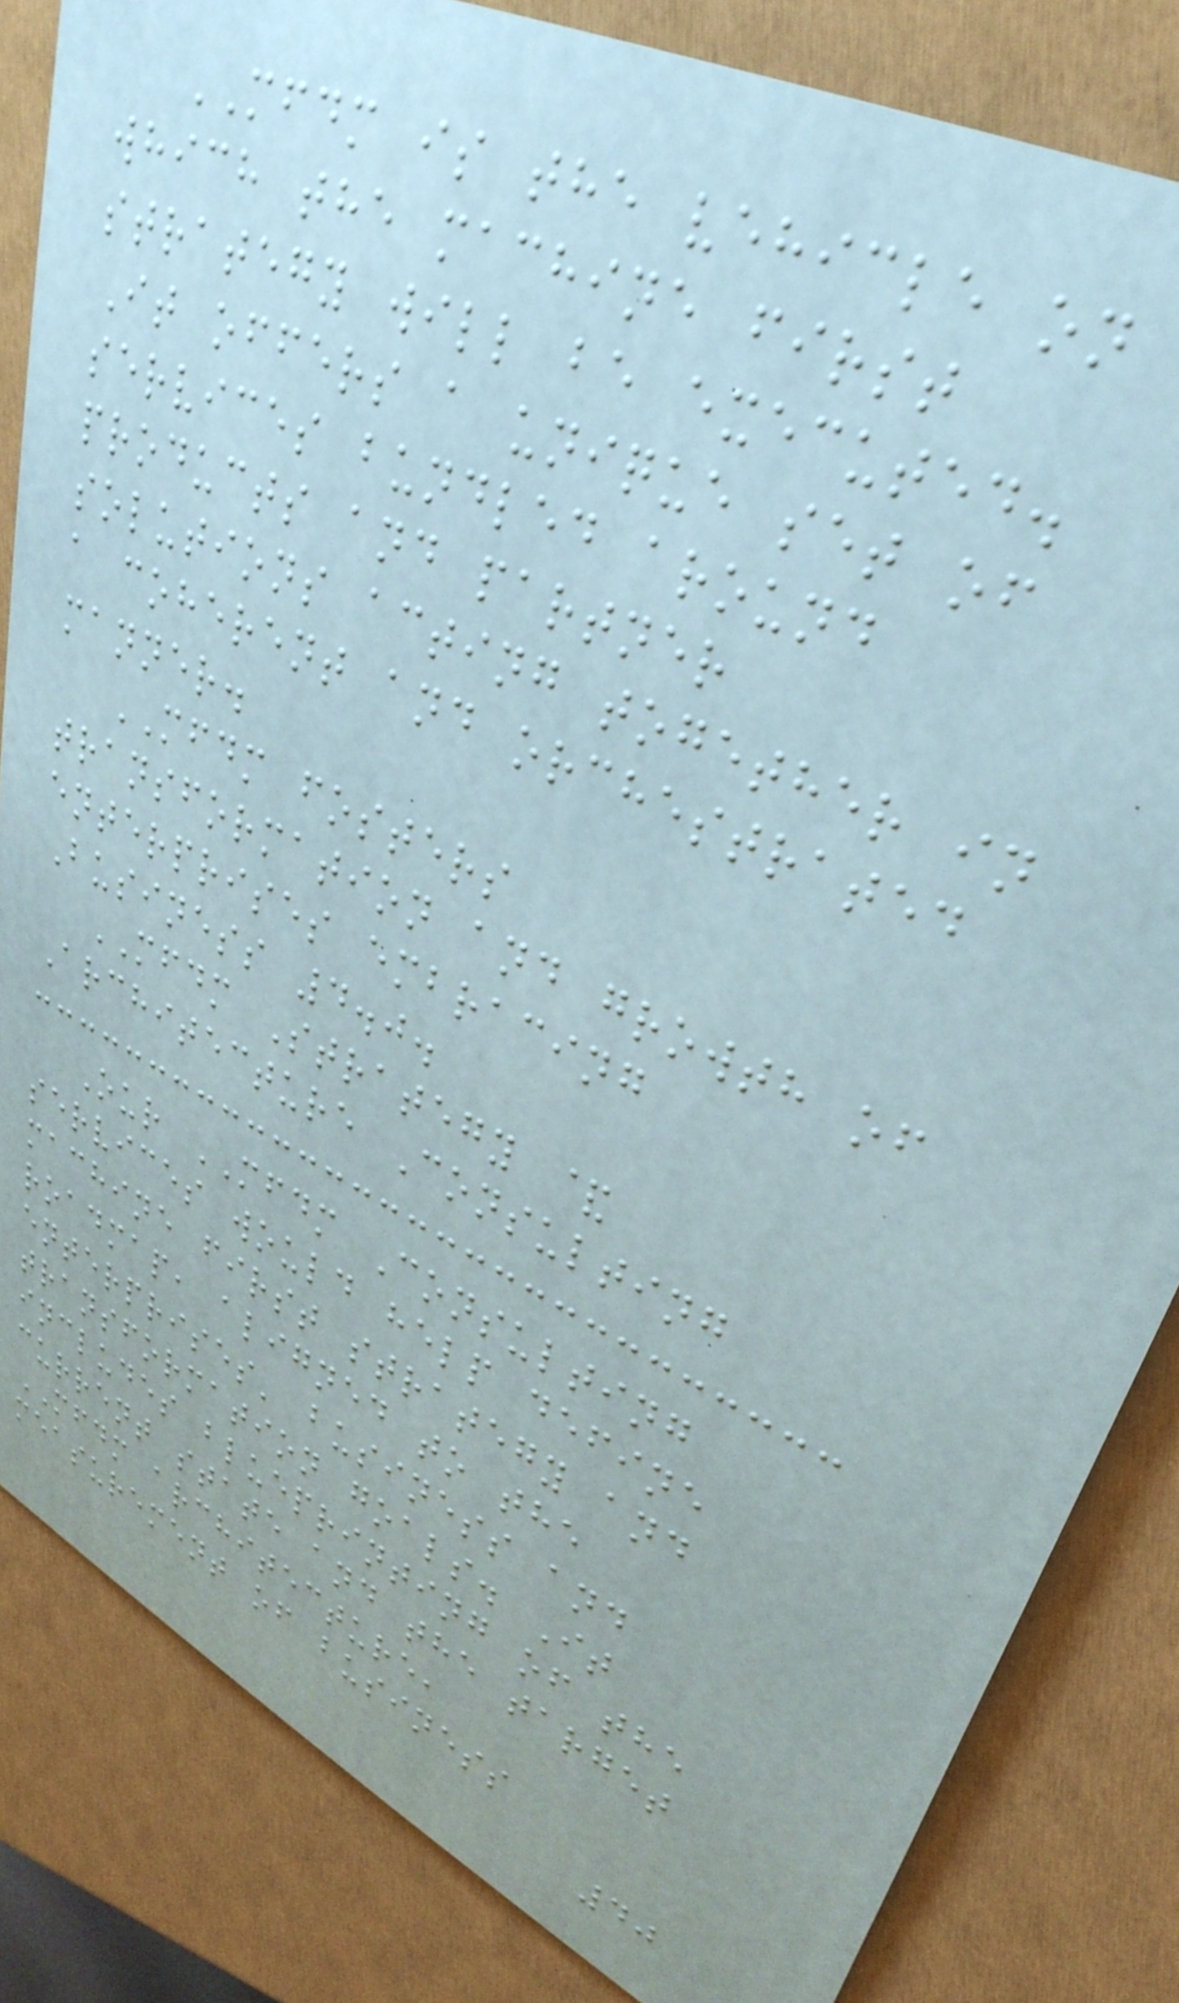MFDM is the vehicle on
which the machine first
strategy will be executed.
It offers a unique set of
services bundled around
products and partner
solutions acting together in
a coherent and orchestrated
manner.
MFDM fosters
transformation and growth of
enterprises embracing
Business 4.0.
MFDM Strategy &
Architecture Consulting
Our MFDM Consulting
services would help define
machine first strategy and
roadmap, aligned to the
enterprises' business and
transformation goals. It
includes blueprinting of the
current state and the target
MFDM architecture,
measurement of business
40
